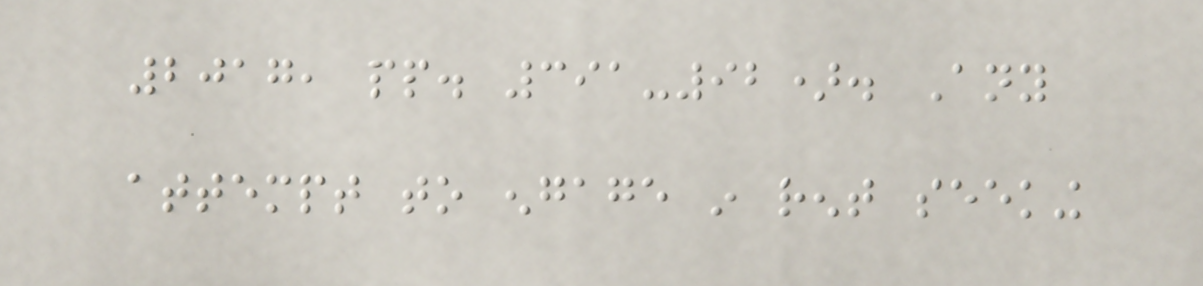2017, pp. 391-92). Any
attempt to engage in rent seeking
